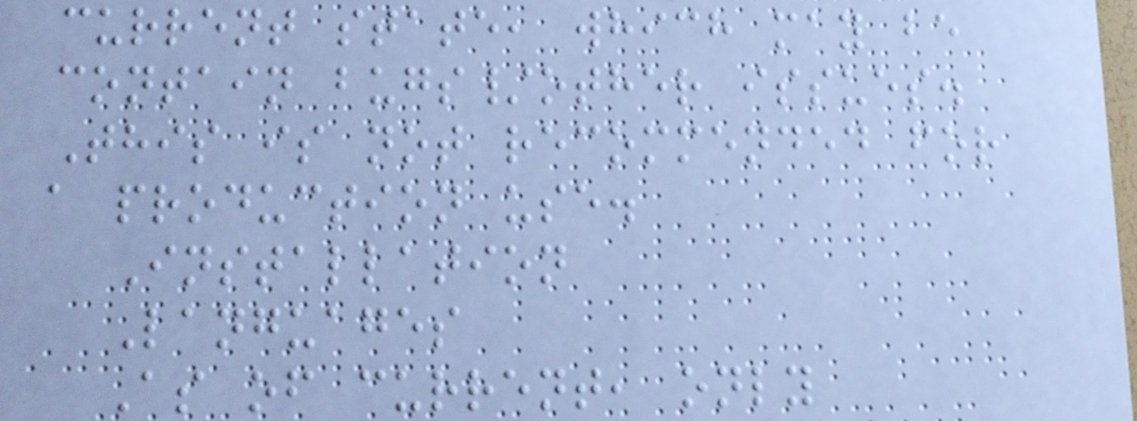current state, which may be
contain bugs/other issues.
This is not recommended for
a production use.
Installation
Languages
As of current, only
